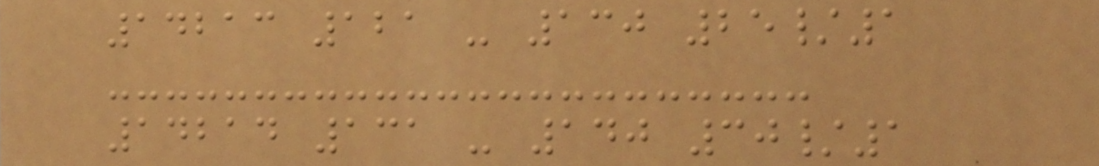14213 121 - 130 25/1
14214 131 - 140 30/1
